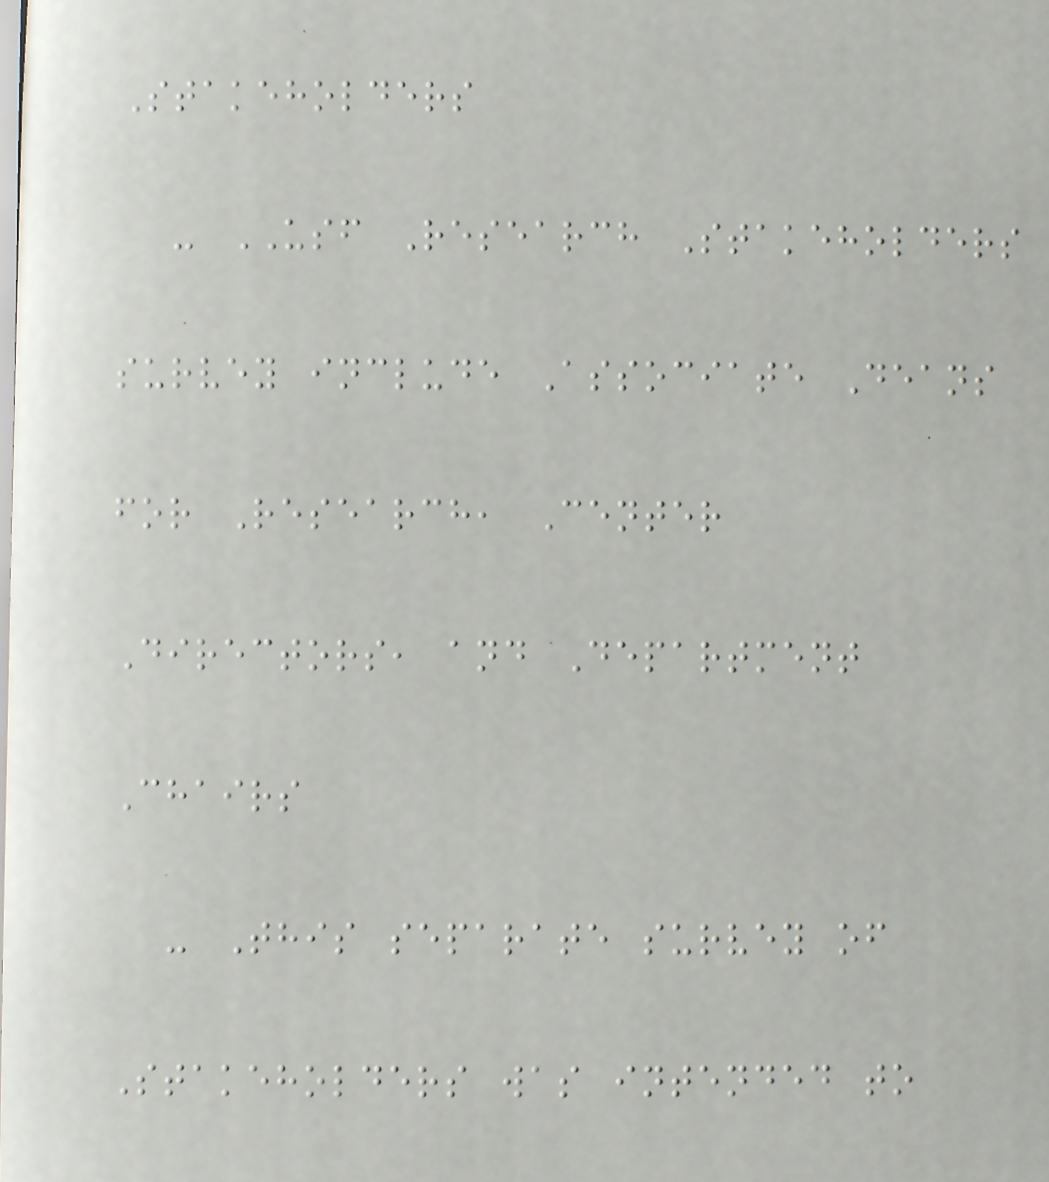Stakeholders
- USF Research Stakeholders
survey include Associate Deans
for Research, Center
Directors, and Department
Chairs
- This separate survey of
Stakeholders was intended to
